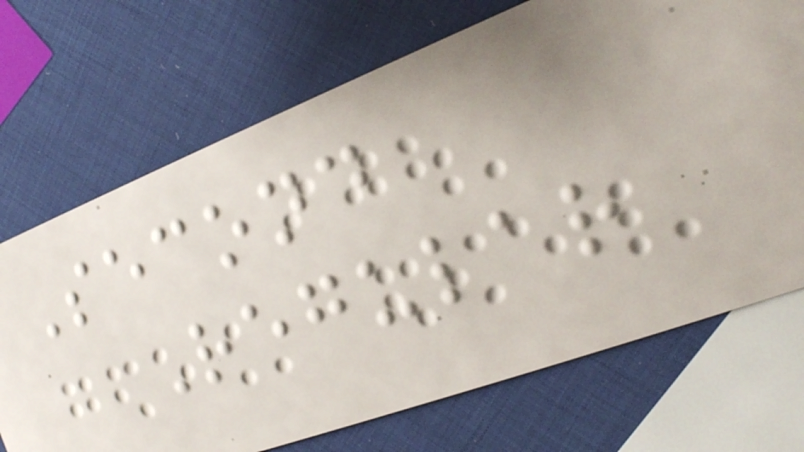Second
Regular
